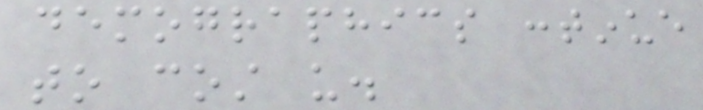demographics continue
to cost us.
